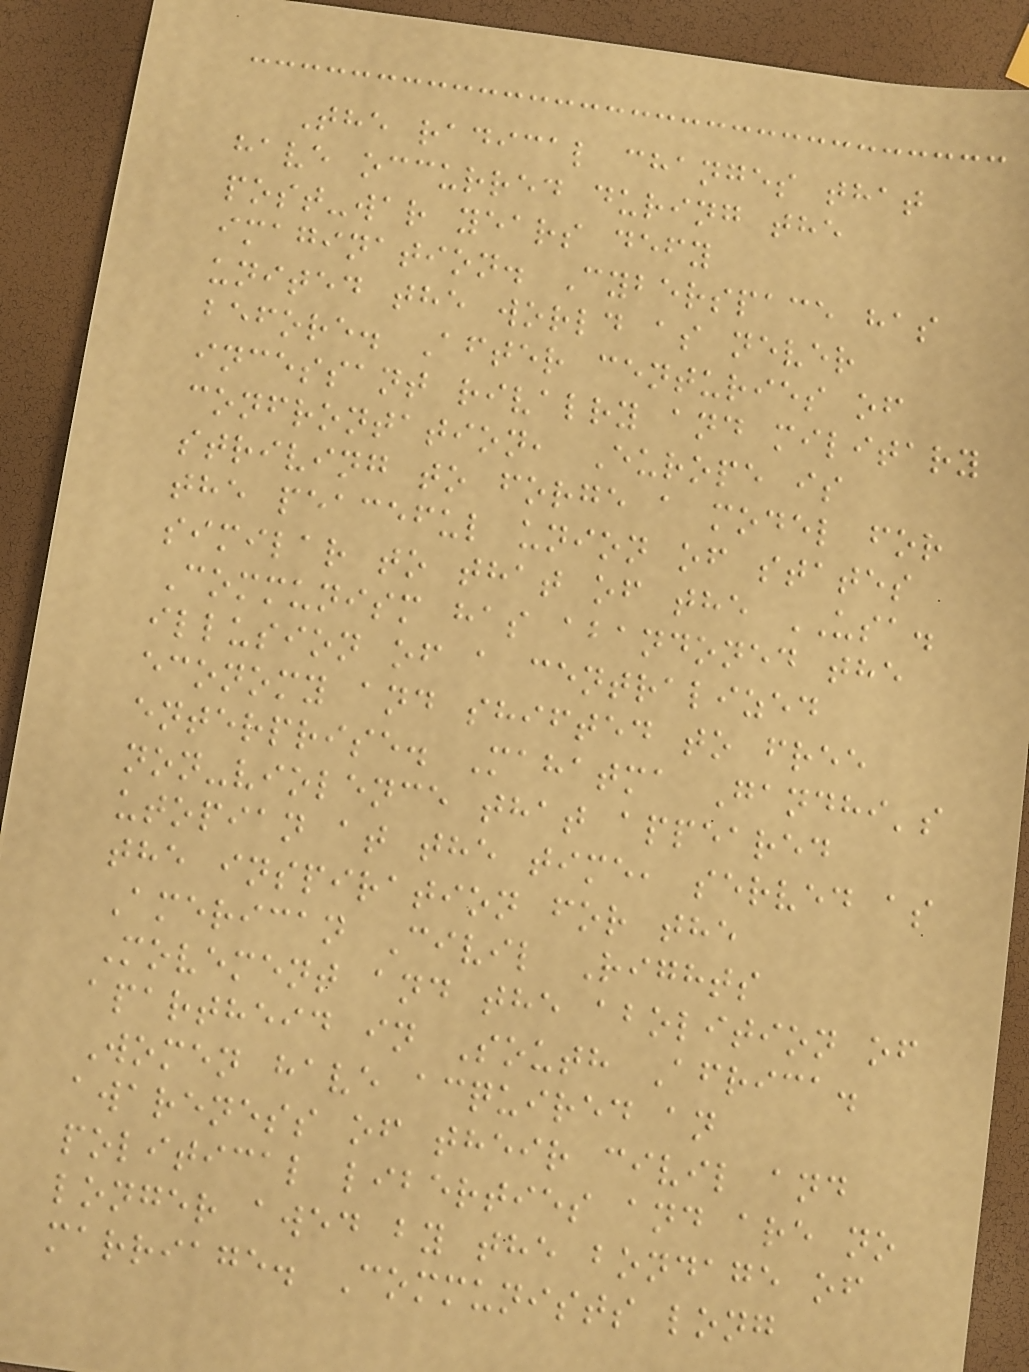The radical changes that
have occurred during the
post-war years defy
imagination. Cyberspace has
united the world as never
before. After centuries of
incessant rivalry and military
confrontation, Europe is
striving to forge a model for
the peaceful union of states
similar to that of the USA.
Communism has abandoned the
illusion of a centralized
economy and shifted to free
enterprise. Mahatma Gandhi's
non-violence that appeared
utopian at the time, served as
the inspiration for the
American Civil Rights
Movement and the abolition of
apartheid in South Africa.
Women have acquired an
awareness of their civil and
political liberties and are no
longer awed by the bondage of
marriage. Communists long
